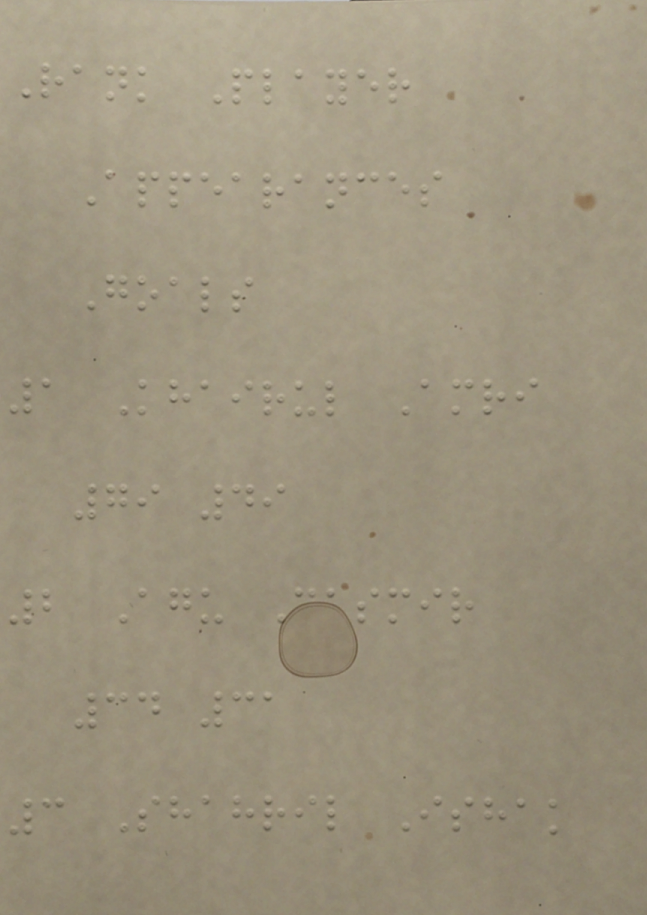Rank Player
Appearances
Goals
1 Khairul Amri
79 49
2 Agu Casmir
34 31
3 Shahril Ishak
